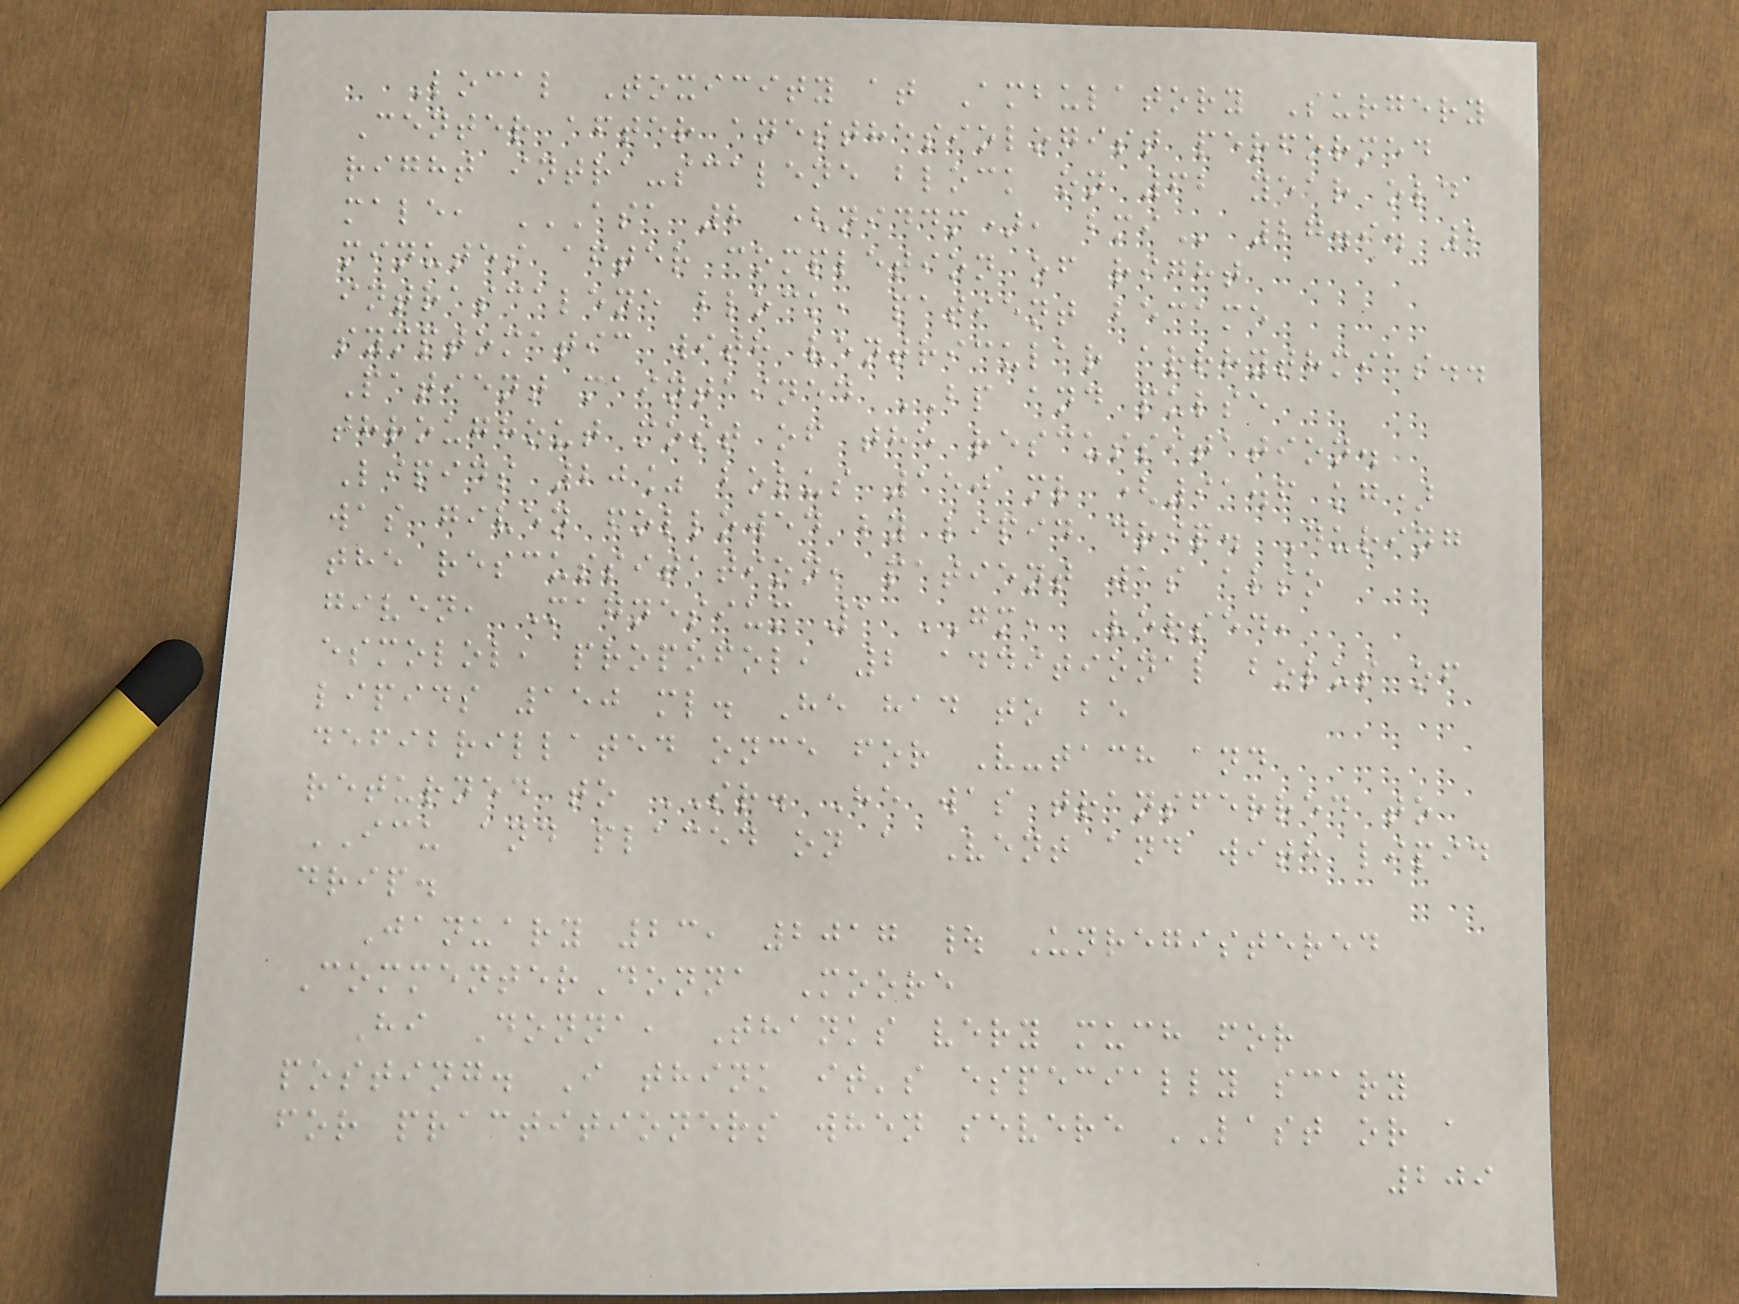Local Toxicity at Ambulatory Surgery
Center after anesthesiologist performed
right intra-scalene block on 62 year old
male, ASA 2 (NIDDM), BMI 27.9. 2
minutes after completion of right
intrascalene block, patient became
symptomatic with ventricular arrhythmias..
Patient maintained BP and pulse
throughout most of the rescussitation.
Lipids 20% bolus 150 ml (91.6 kg)
was given followed by lipid drip. During
the rescussitation, patient was also
given, Magnesium 1 GM, Versed,
esmolol, propofol, 2 additional bolus of
lipids 150 ml. He had to be
defibrillated once for V-tach and
returned to SR. He was transferred to
ICU and placed on a Vent and with lipid
drip.
January 23, 2017 | Unregistered
CommenterDonna Moore
Hi Donna, Thanks very much for
posting. I think it's especially scary
for practitioners when severe LAST or a
209
